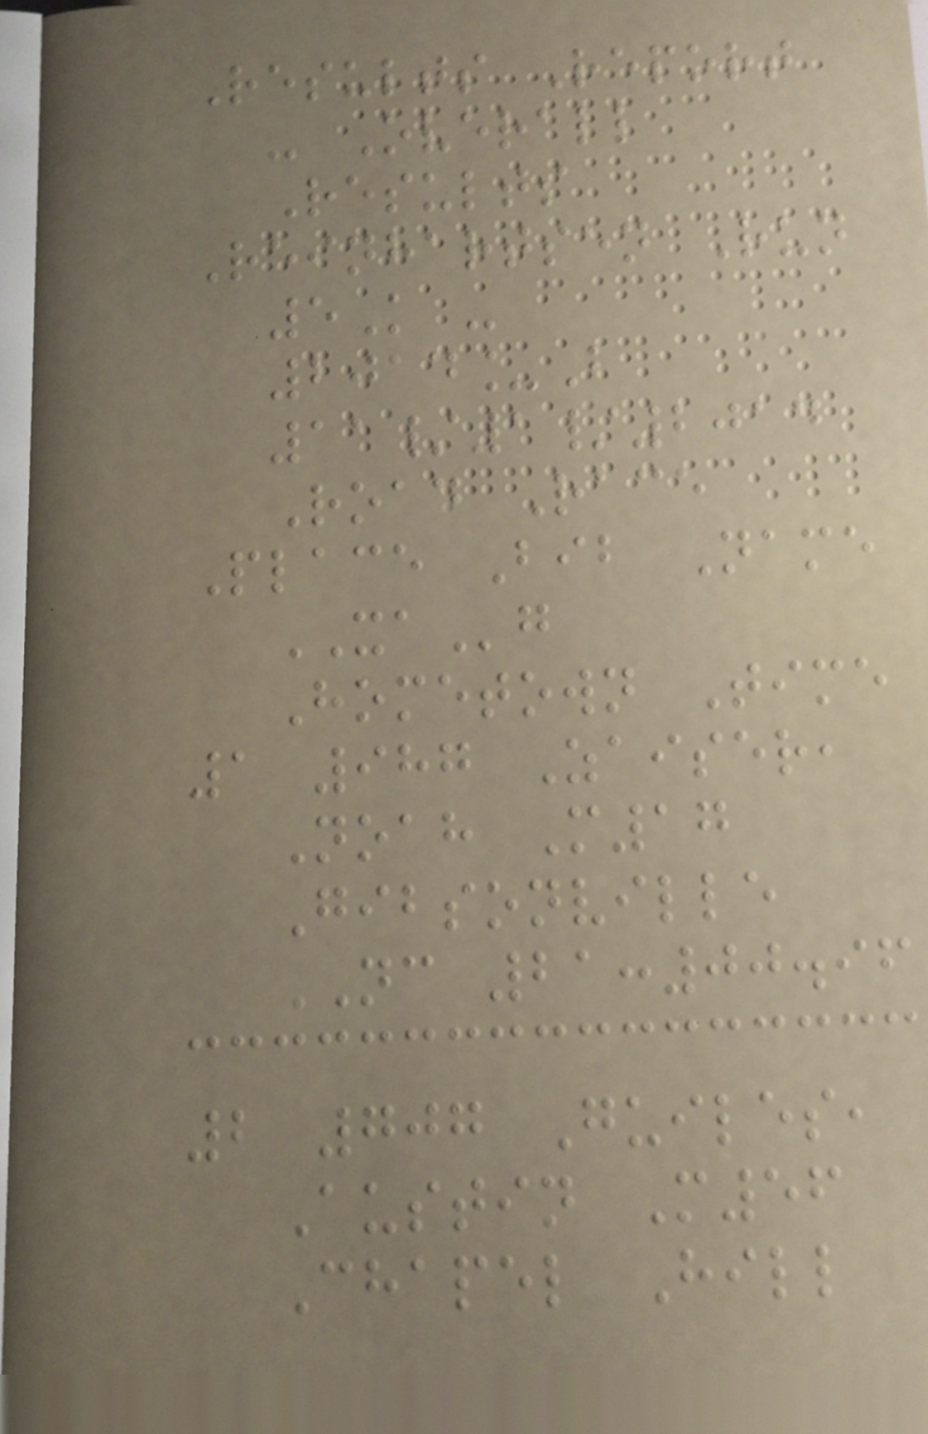Results Report
- Overall
Results
Reinhartsen Run
5K -
2014_B
11/1/2014
Road Race
Place Bib Name
XAg
Hometown Time
1 987 Zaiser,
Noah M17
Gibsonville
NC 21:00.96
2 707 Guiles,
Austin M56
Chapel Hill
